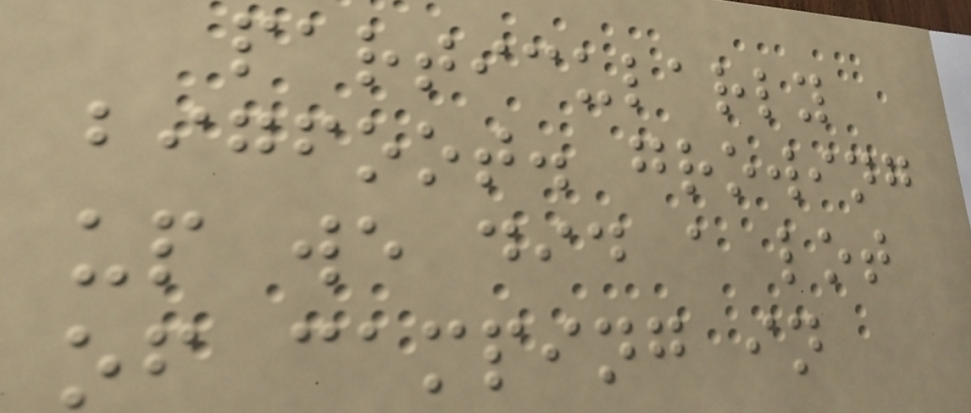particularly
bigfoot. growing
up we did a lot
of camping in
